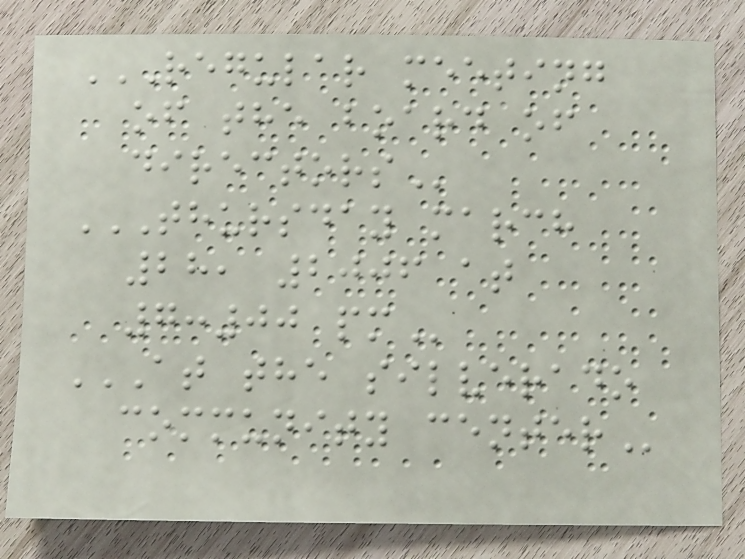REGULAR MEETING
OF THE BOARD OF
DIRECTORS
THURSDAY MARCH
28, 2006 AT
7:00 PM
AT THE SILVERADO
COMMUNITY CENTER
